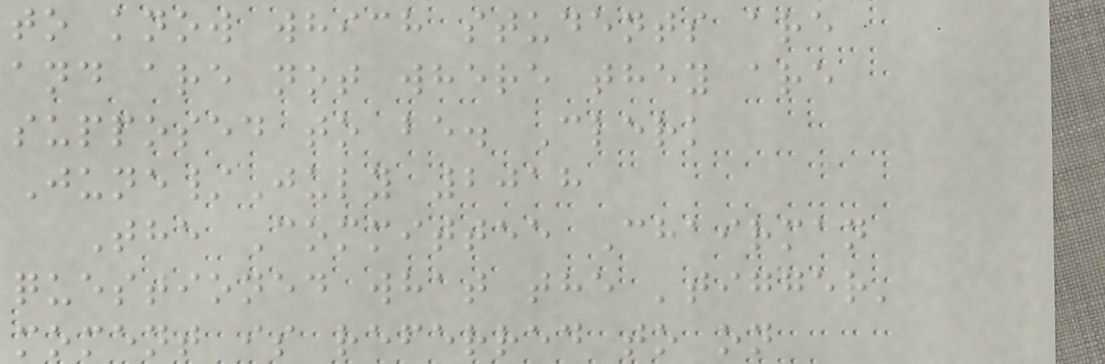to know which students are
and are not where they are
supposed to be. Clerk
June/July 2018
The Committee Chairman
questioned what the 'tigger'
moment is referred to on
